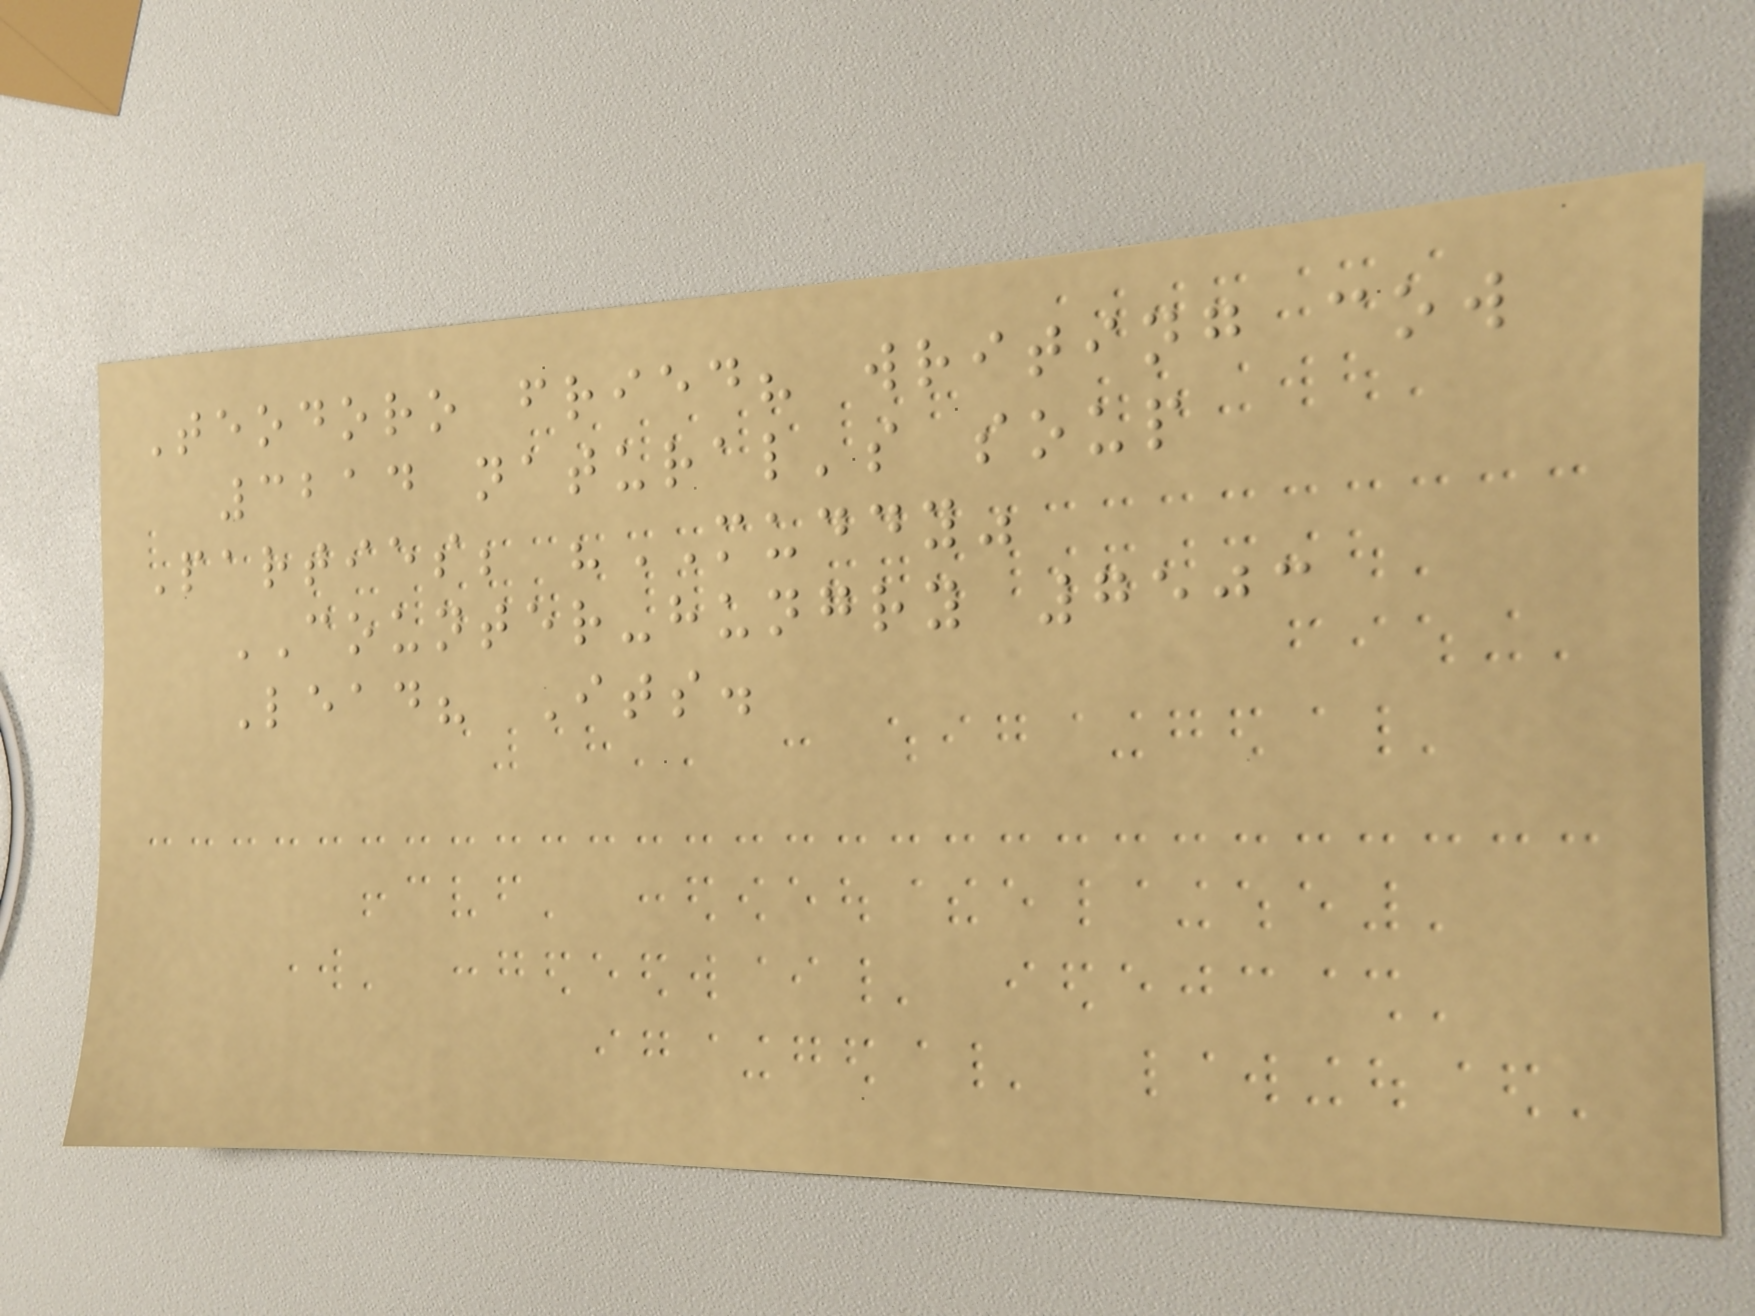Teodoro fried? writing cow
3214 natural's soup
Parties; "MUDDY"
COUNTER-hungry 7503
Lead? Its.
